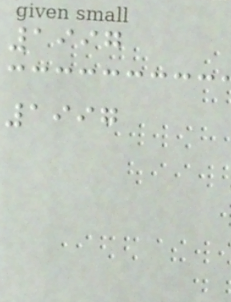1997
1997
